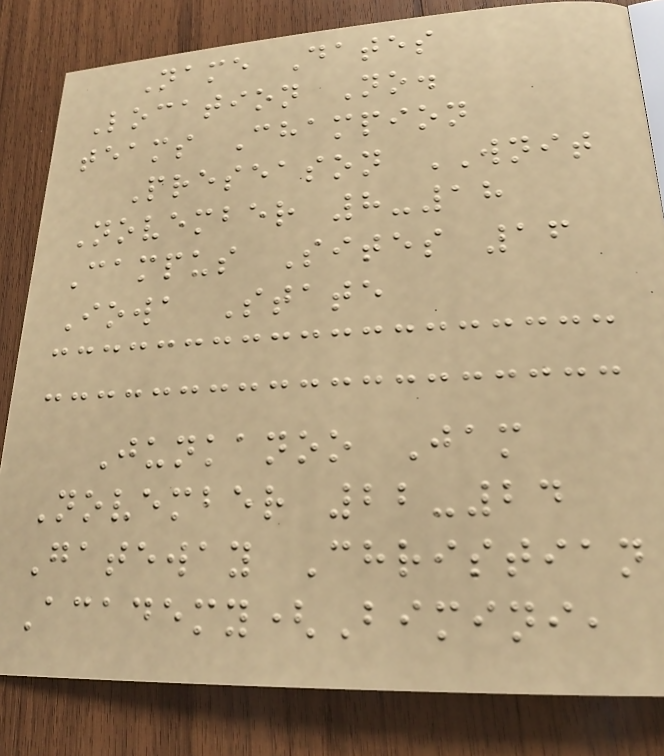Name Dates
Location No.
teams Champion
Preseason WNIT
November 8-18
Campus Sites 16
Iowa State
Junkanoo Jam
November 22-24
Gateway Christian
Academy(Bimini,
